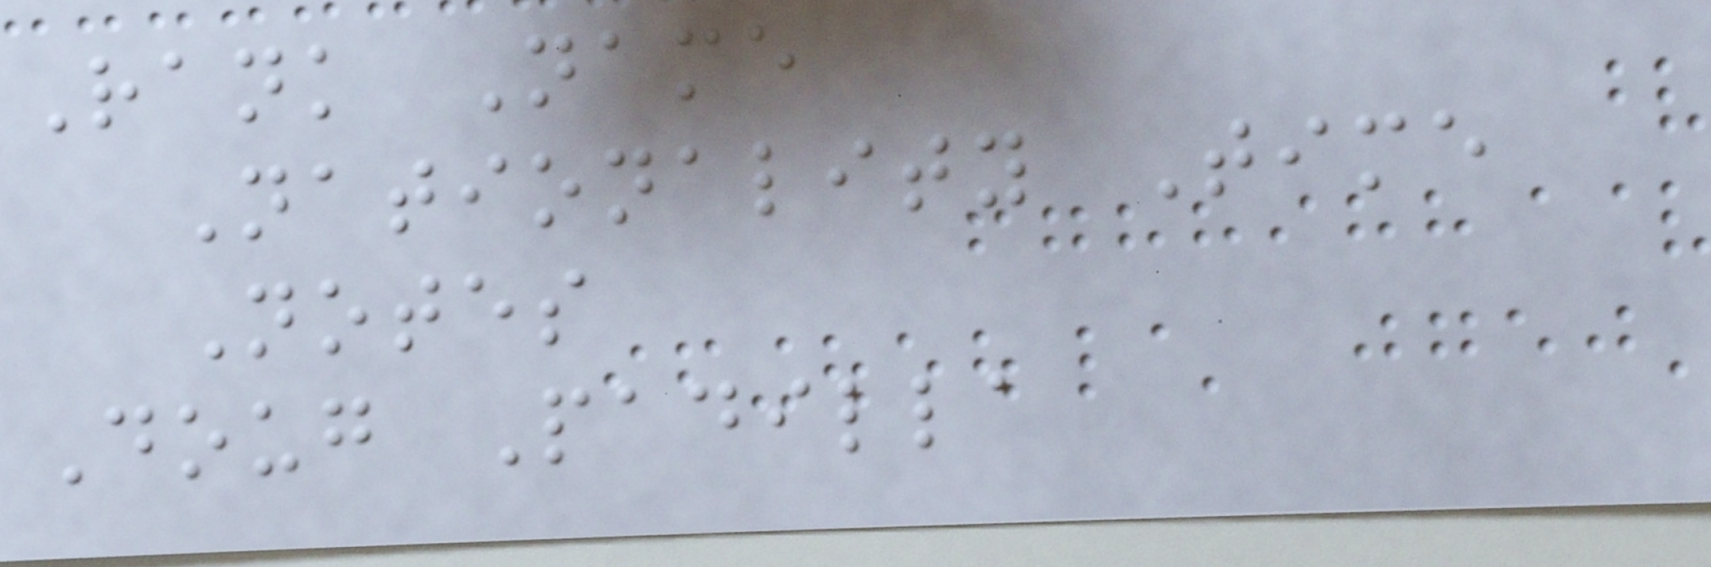Rank Name
Nationality Time
Notes
Doug Padilla
